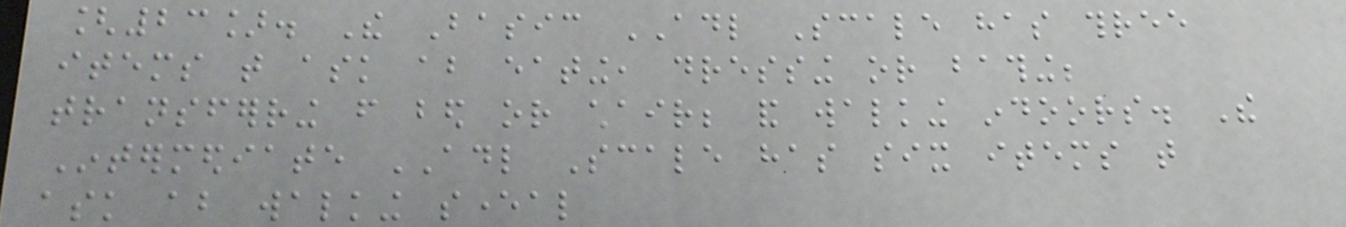[23]. The Basic ADL Scale has three
items that ask about eating, dressing or bathing;
transferring from bed or chair; and walking indoors. The
Intermediate ADL Scale has six items that
ask about walking several
